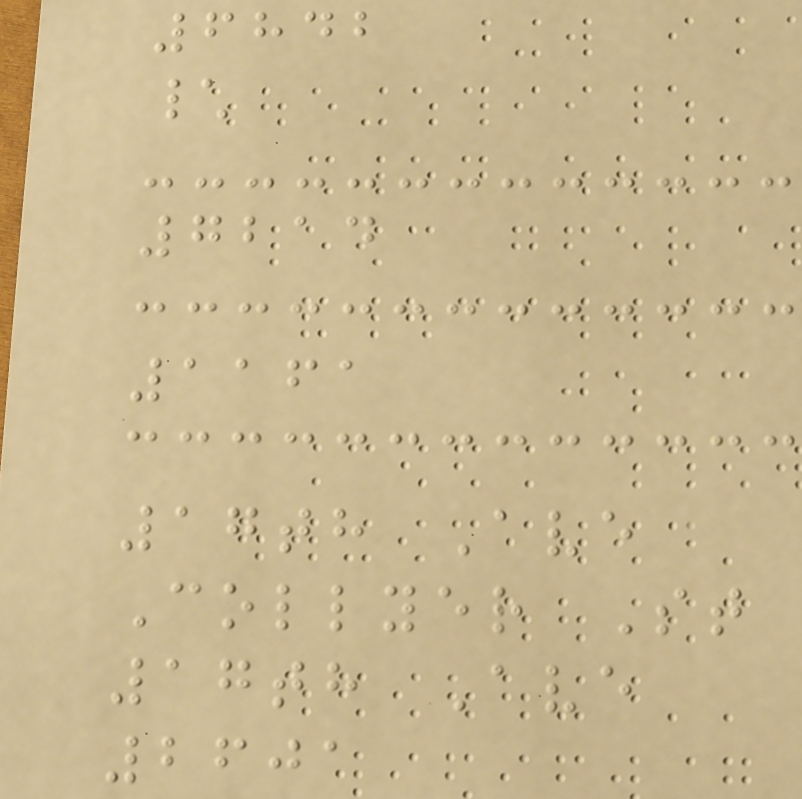6842
\
7214
1161
17th Ave
Collyer St
17th Ave
2601
